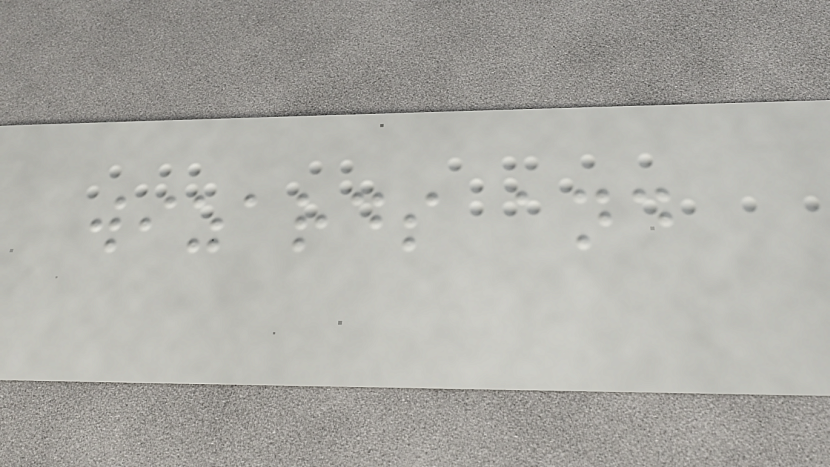wizards and
